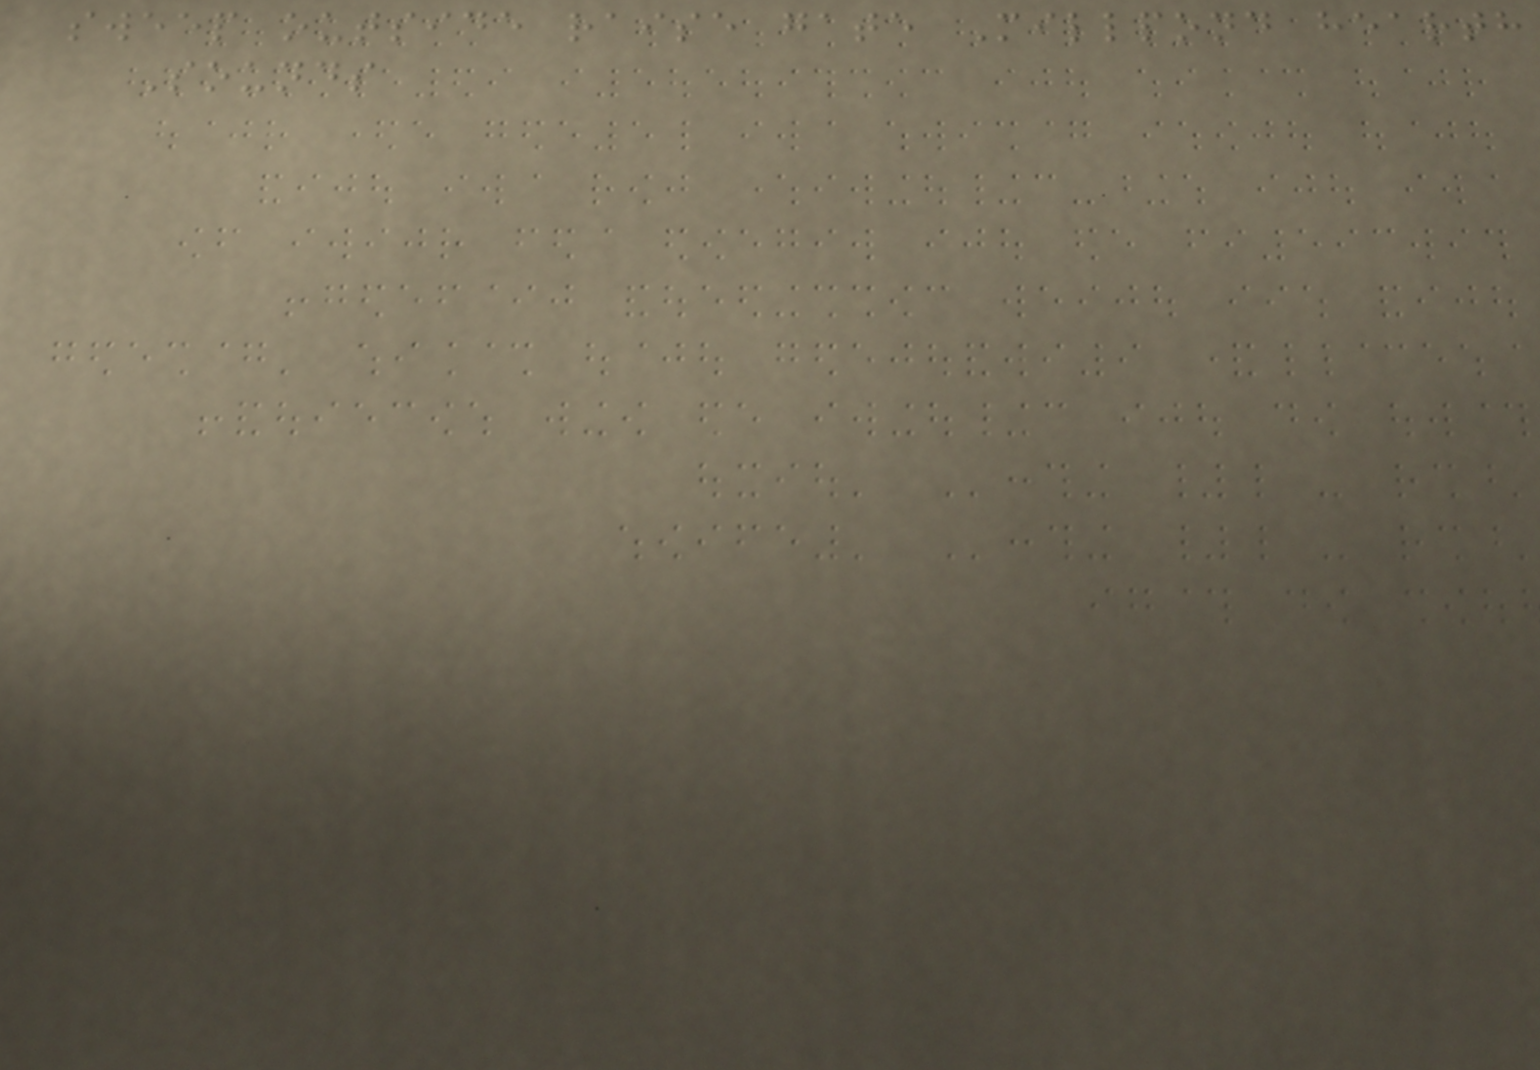sweep outside raise gate Millpond hearth
Sounds
